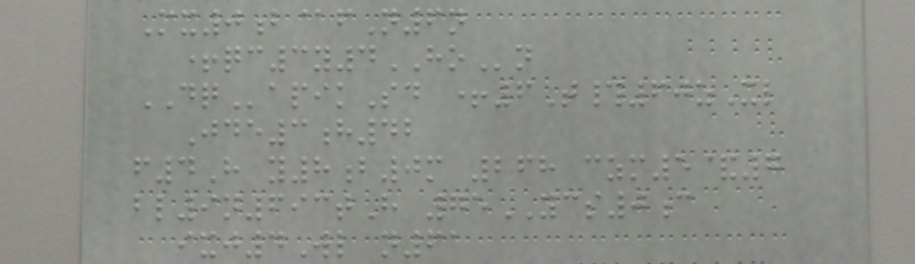Mx0b@fN6n
+qc3y4HOn
DQapikSd +6T#60zXl
Jde3h42
f4H y8b0m 268 czm5&7
bl9n693tH 75YCS0c
ixj4Wl n61
